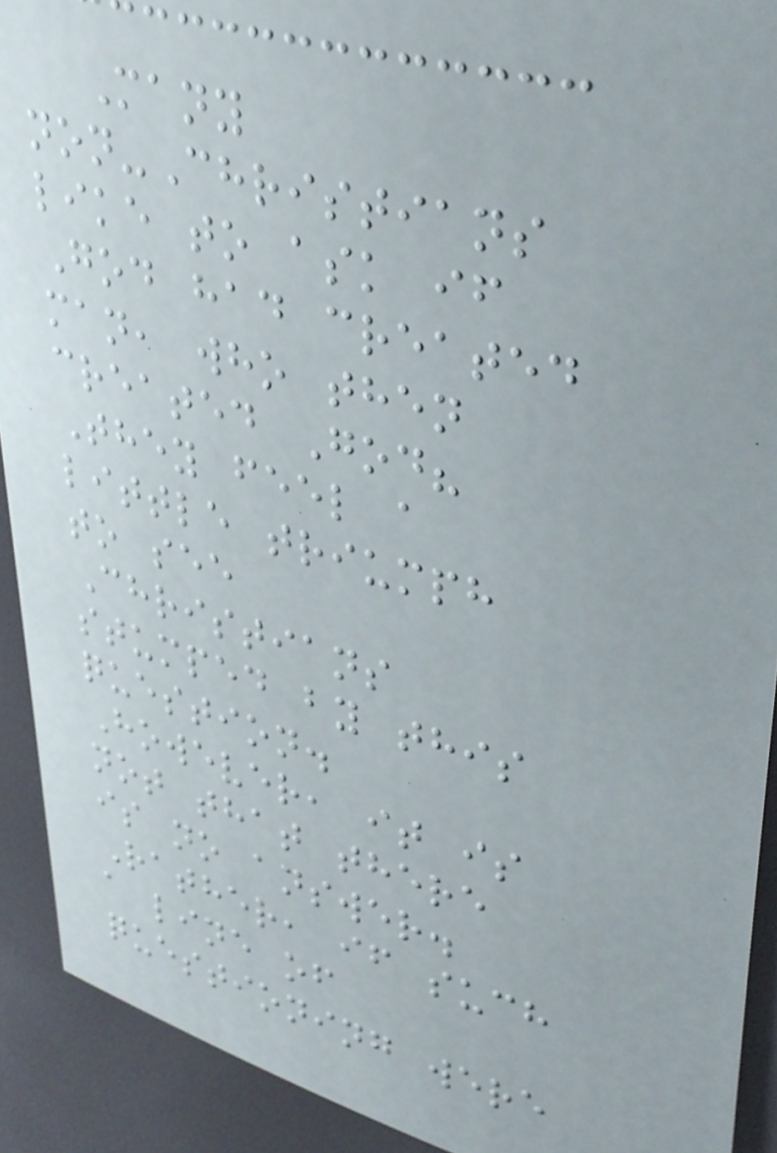Many
non-Christians
like to ask if
God had created
man, who then
created God?
They feel a
little triumph
to see
Christians
stumped by this
question.
However, it is
not that there
is no answer.
Rather, if such
a line of
questioning were
